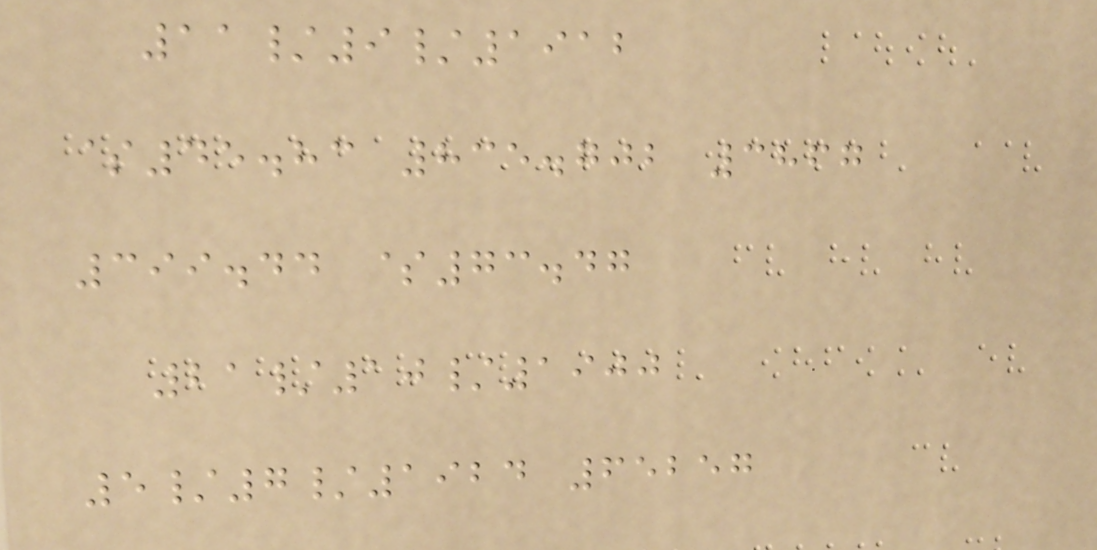11/9/1912
$45.83 835.702 3867
399.44 $73.47
21/10/1900
5/7/1924 65257
